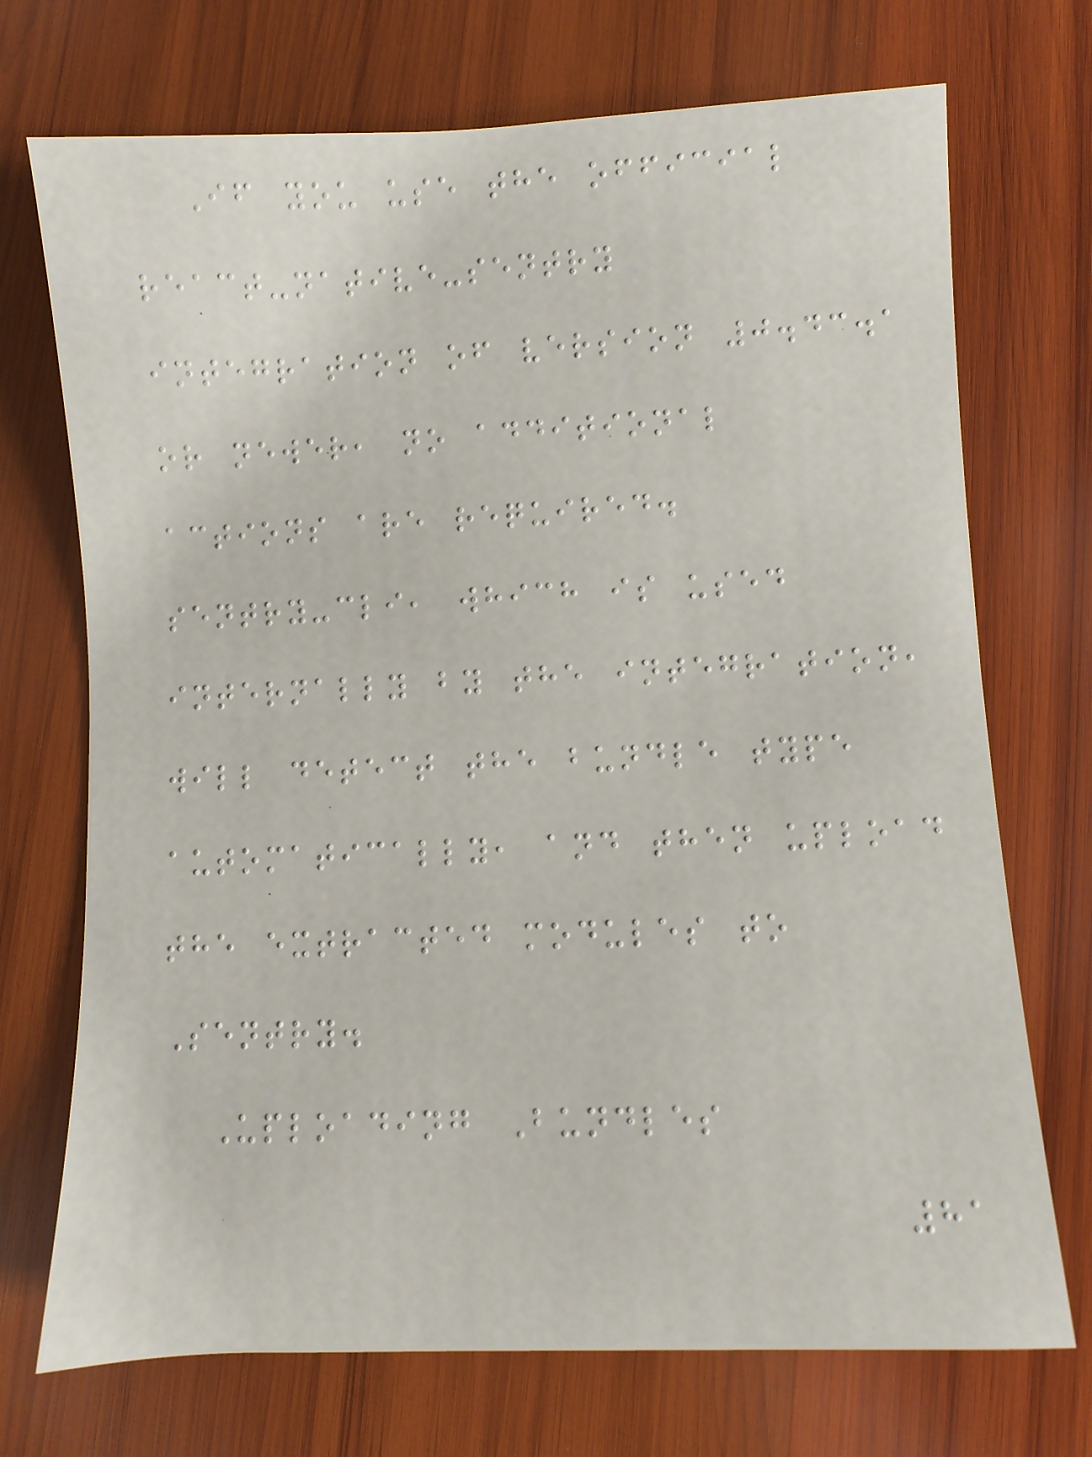If you use the official
react-native-sentry
integration of version 0.43.1
or newer, no additional
actions are required.
sentry-cli, which is used
internally by the integration,
will detect the bundle type
automatically, and then upload
the extracted modules to
Sentry.
Uploading Bundles
81
